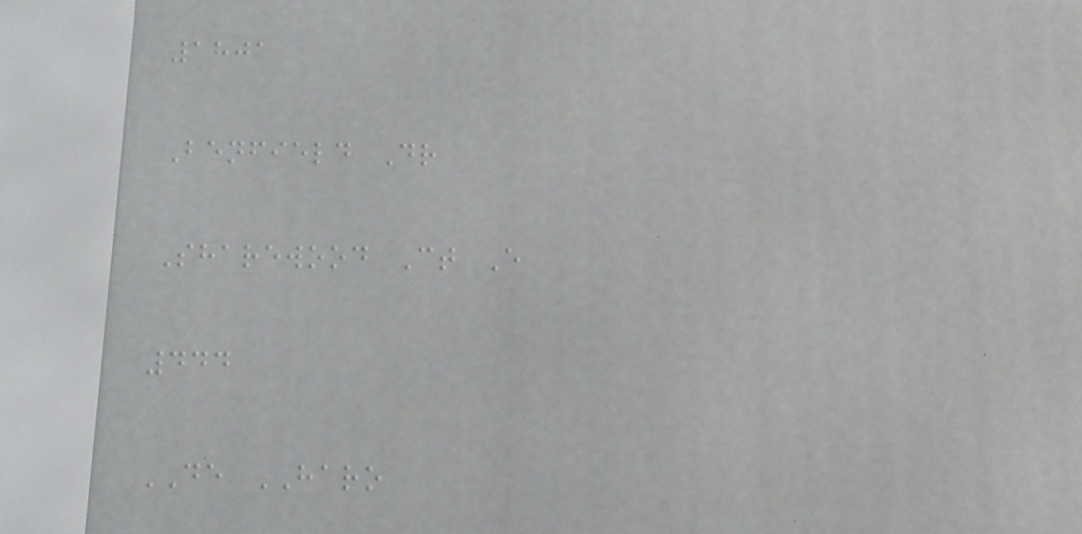1801
Benfield Dr
Sharewood Ct E
444
DE HARO
